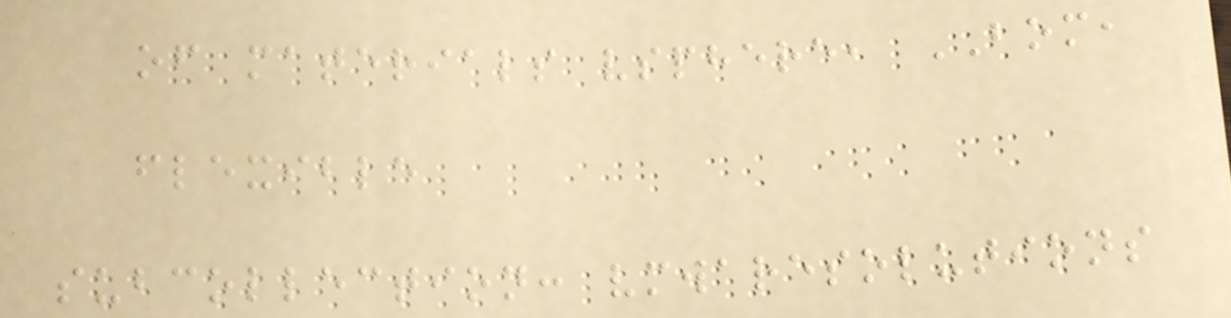of materials vsphere, BOM,
flexible
subcollection: vmwaresolutions
